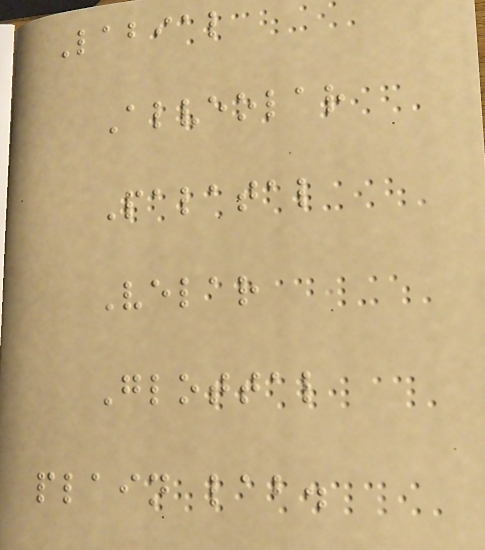Labial
Alveolar
Palatal
Velar
Glottal
plain lab.
